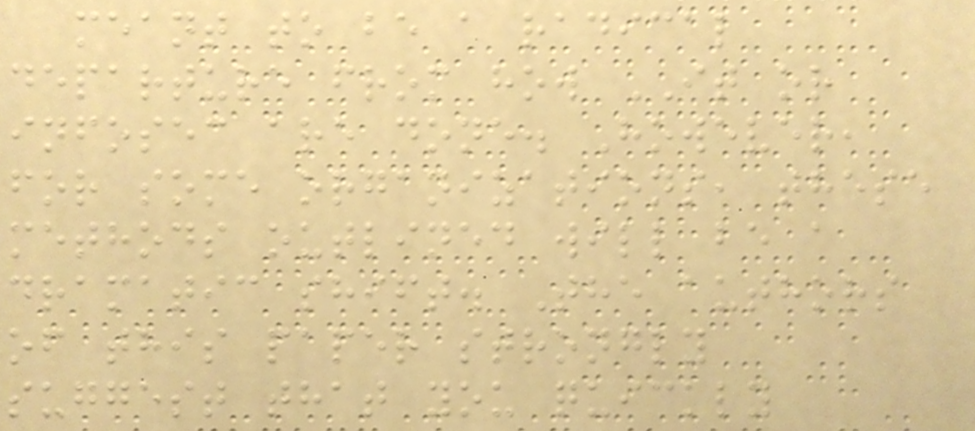meant to be a radical
departure from how IT or
infosec are done. However,
for some organizations, these
methods outlined will be a
dramatic shift. The authors
of this paper strongly
suggest that you quickly
